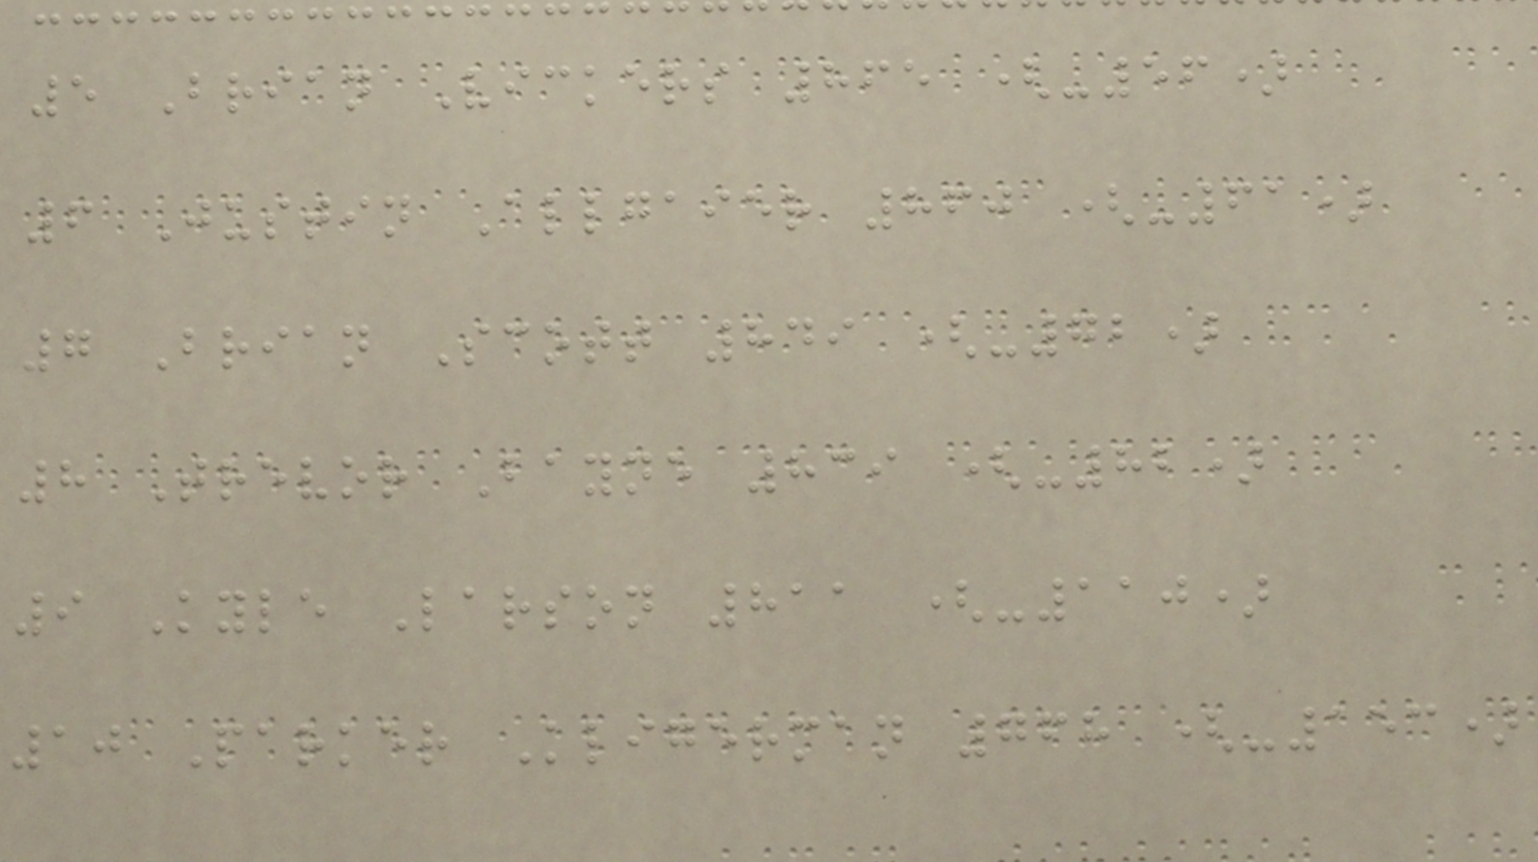5 Brian Vickers 865 (-56)
6 Justin Allgaier 860 (-61)
7 Brian Scott 849 (-72)
8 Trevor Bayne 839 (-82)
9 Kyle Larson 811 (-110)
10 Parker Kligerman 768 (-153)
